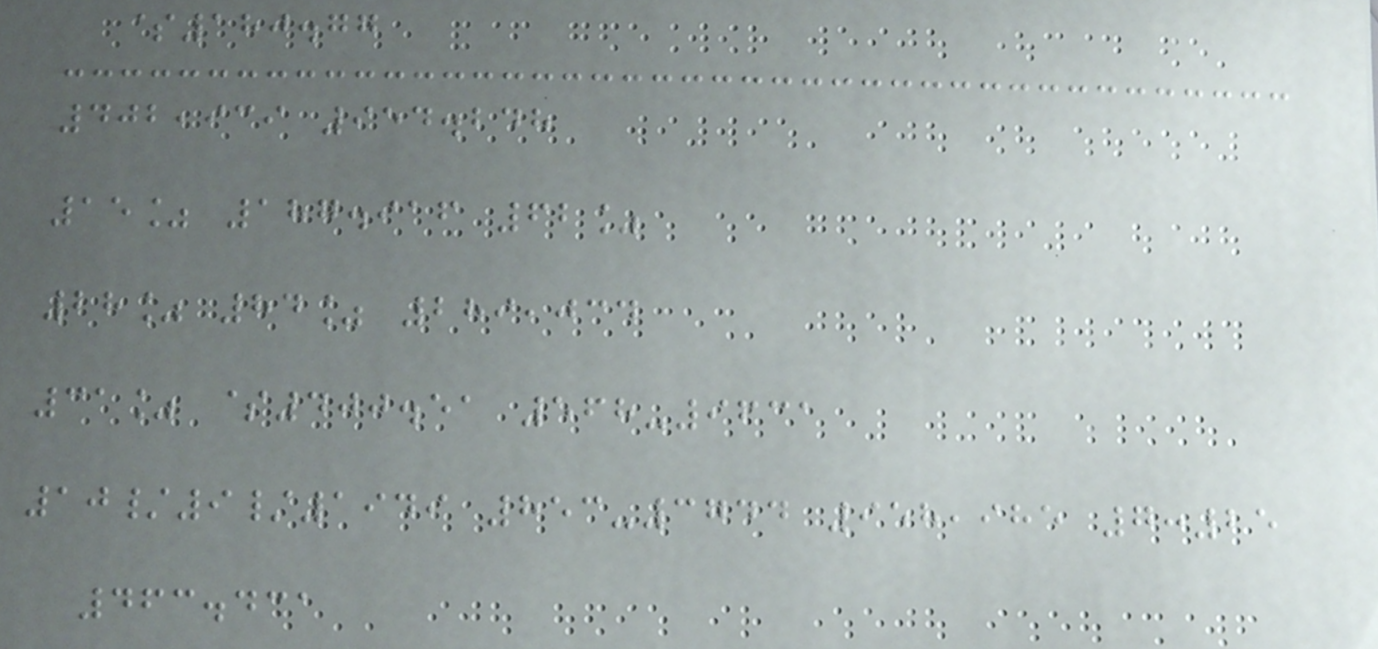$180.77
402,939 954.248
15% 187.916 62%
28% 84% 289,034
31% $400.51 568-9631
10/9/1949 853-3744 958,985 7:25
463.431
